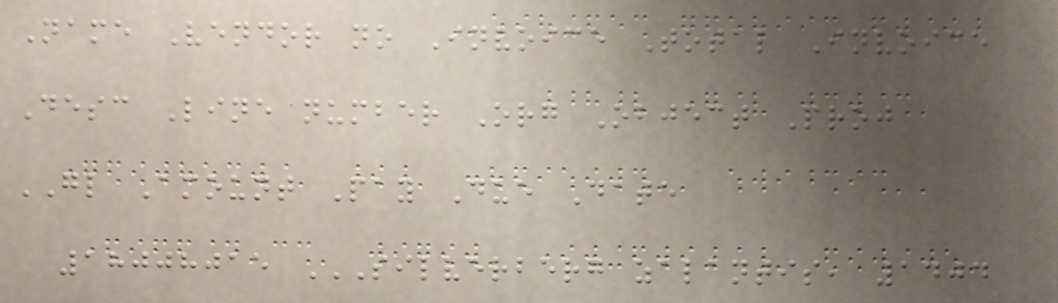Name Vendor no Invoice Total Invoice
Desc Line number Org Object Proj
GL Amount Pay Due Date
18008015 SILVERBERG ZALANTIS, 1404
